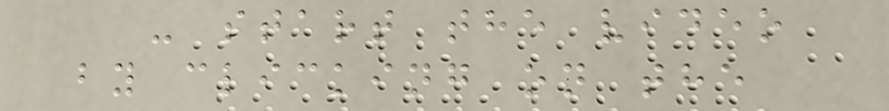- start the video
by clicking on the
